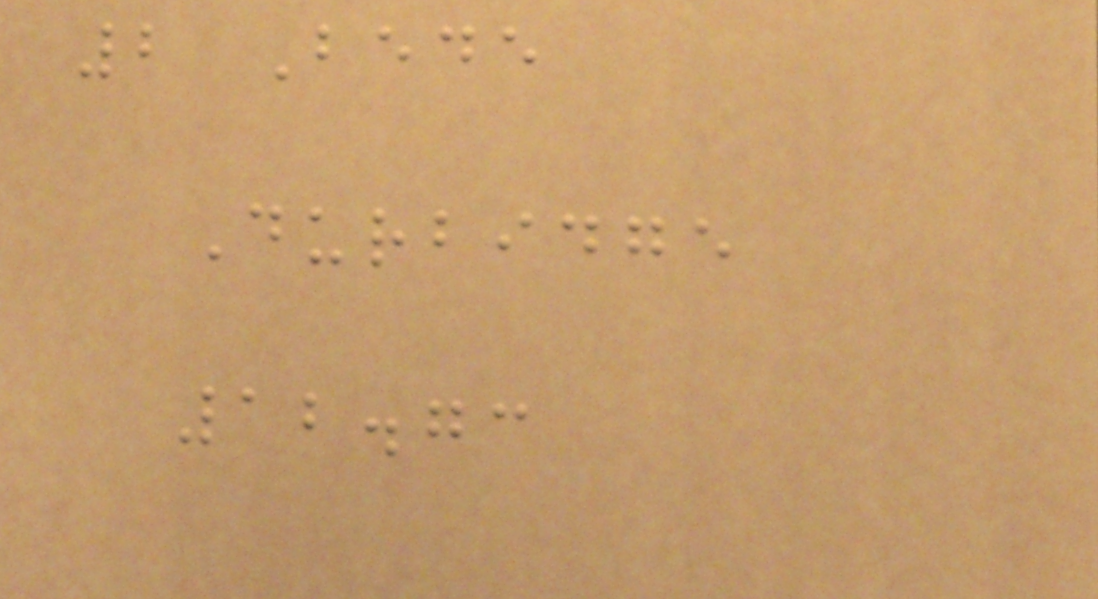2 Bede
Durbidge
12.73
